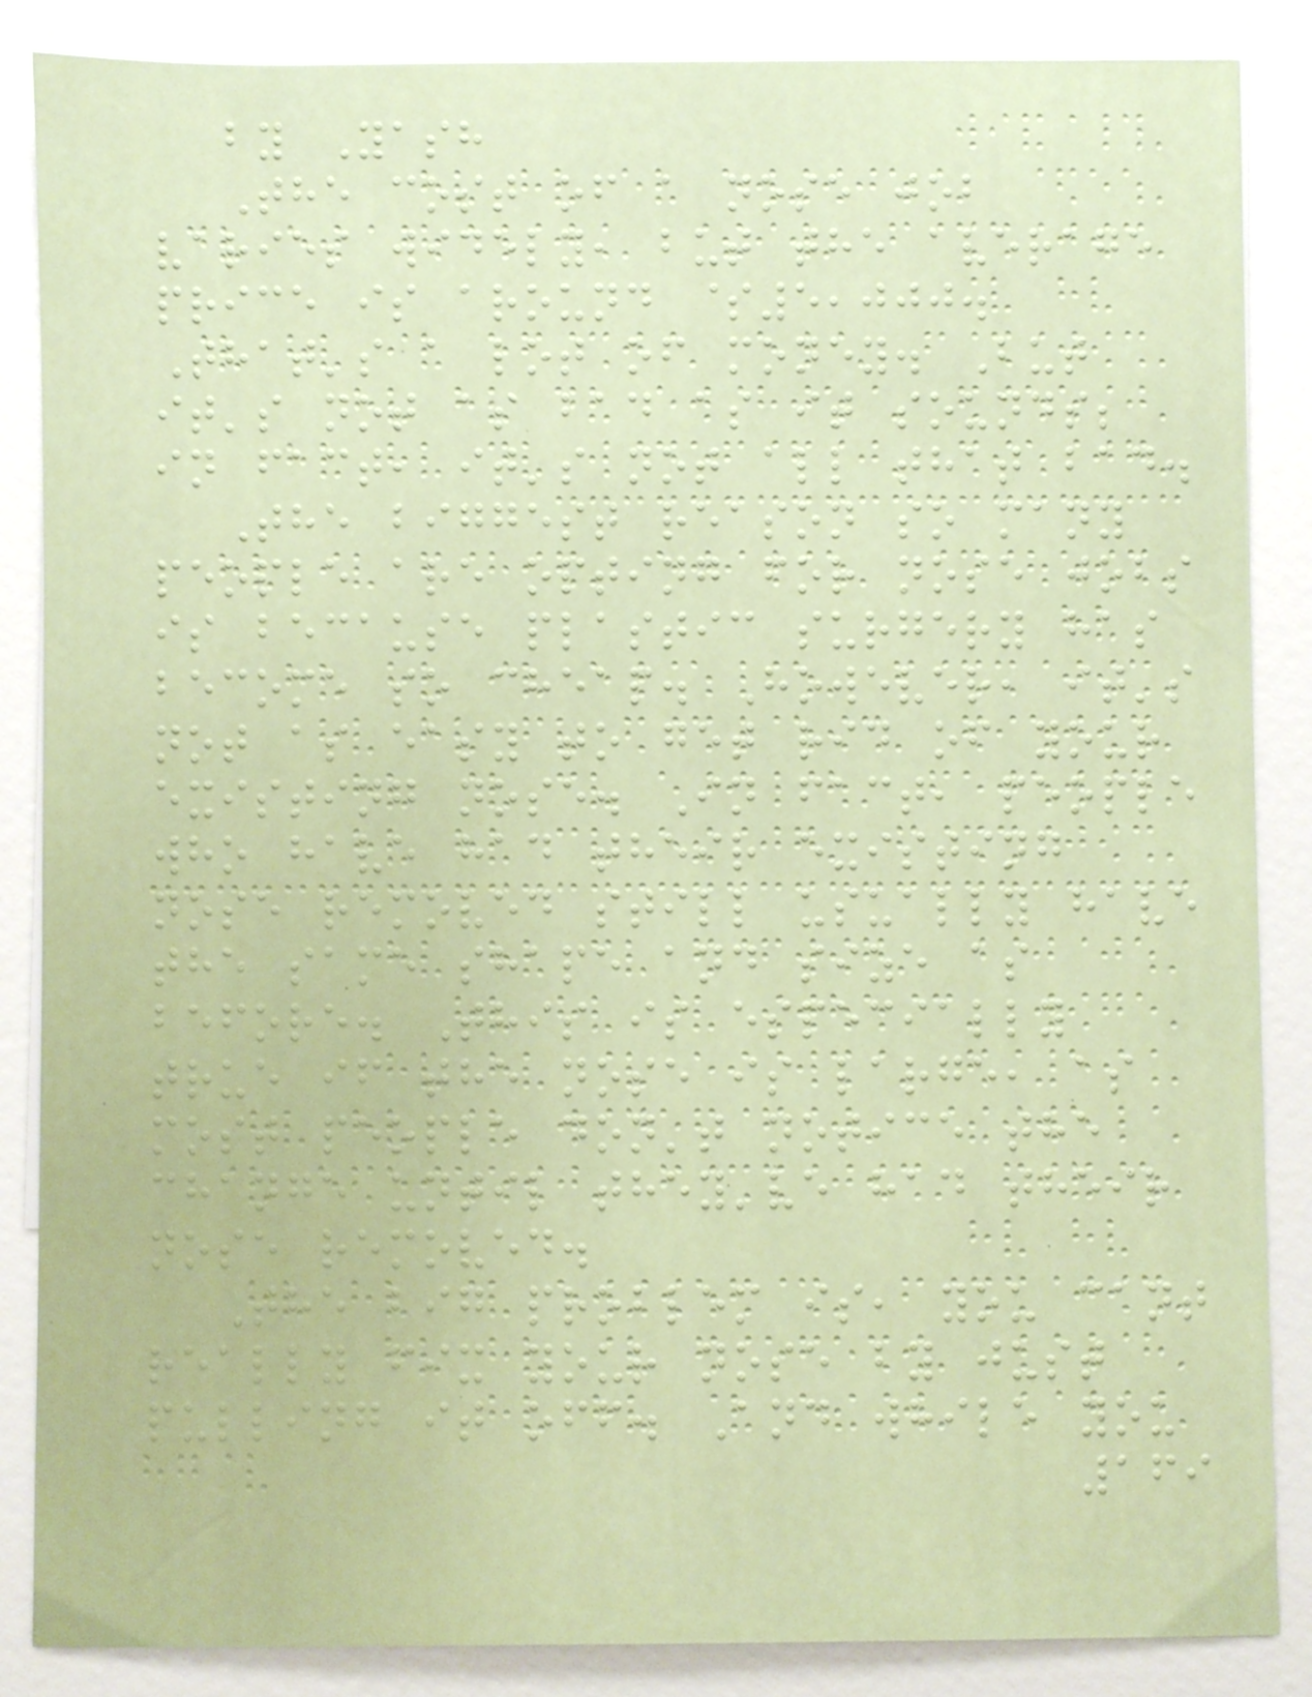by Yash
The cost of a nose job
varies widely, but the average
price is around $5,000.
That's a lot of money. But
it's not as bad as it sounds;
in fact, it's not all that bad.
The biggest reason so many
people are opting for nose jobs
is because plastic surgery has
become so cheap. However, it's
not as easy to get rid of your
existing nose. In fact, people
who have had their existing
nose removed still usually have
the same shape and size as
before. This is especially
true if the nose is large, as
most people don't notice the
change until they've had their
nose removed.
The big problem is, you cant
really fix your nose by just
pulling it off. And while you
169
